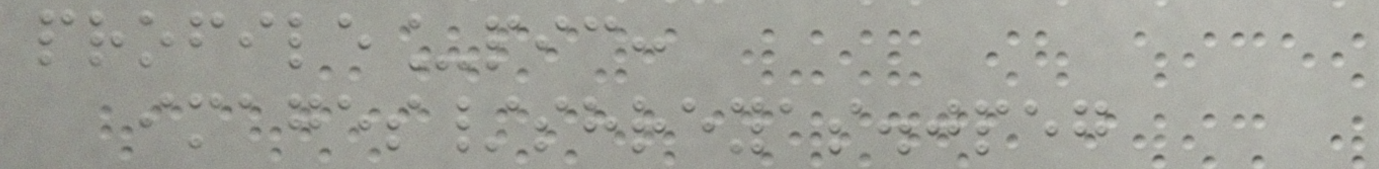profile_pic:
images/shreyas.jpeg
